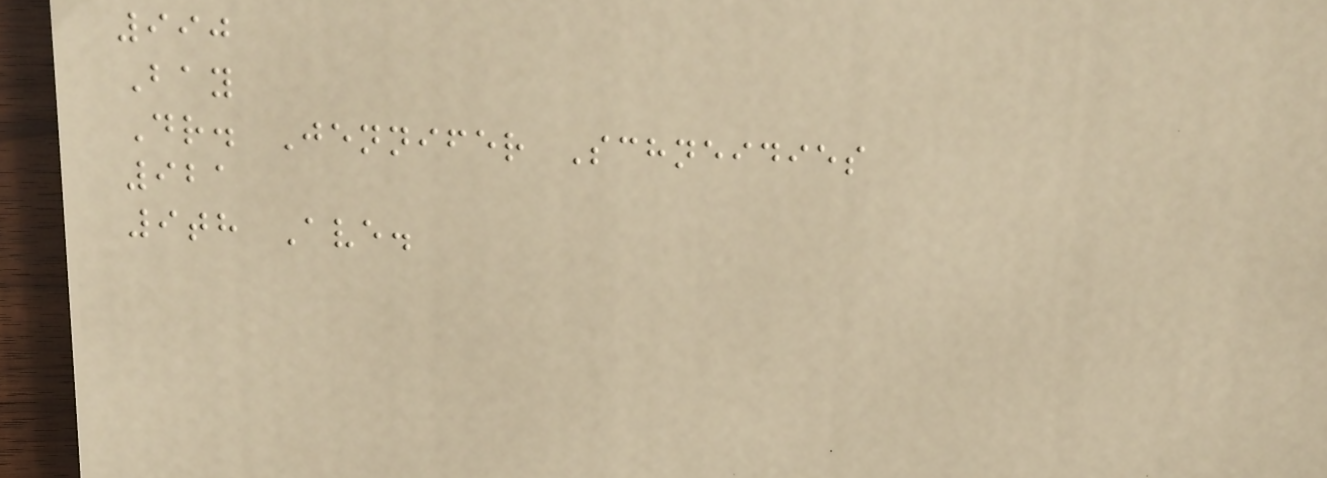990
Bay
Dr. Jennifer Schneidies
921
9th Ave.
